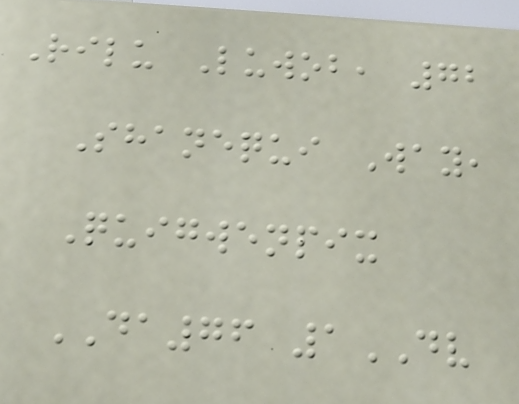Rilu Luwob, 72
Shanequi Way,
Quigwenpix
DA76 1DV
